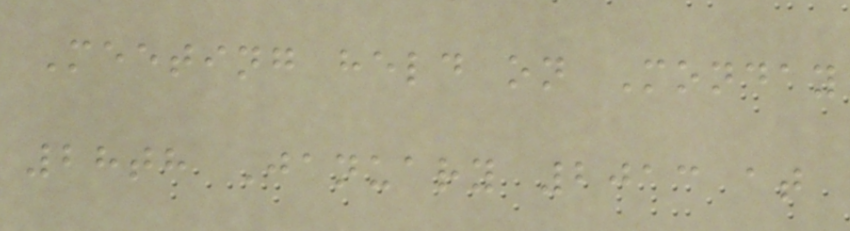Meeting held on Monday
28th January 2013 at
